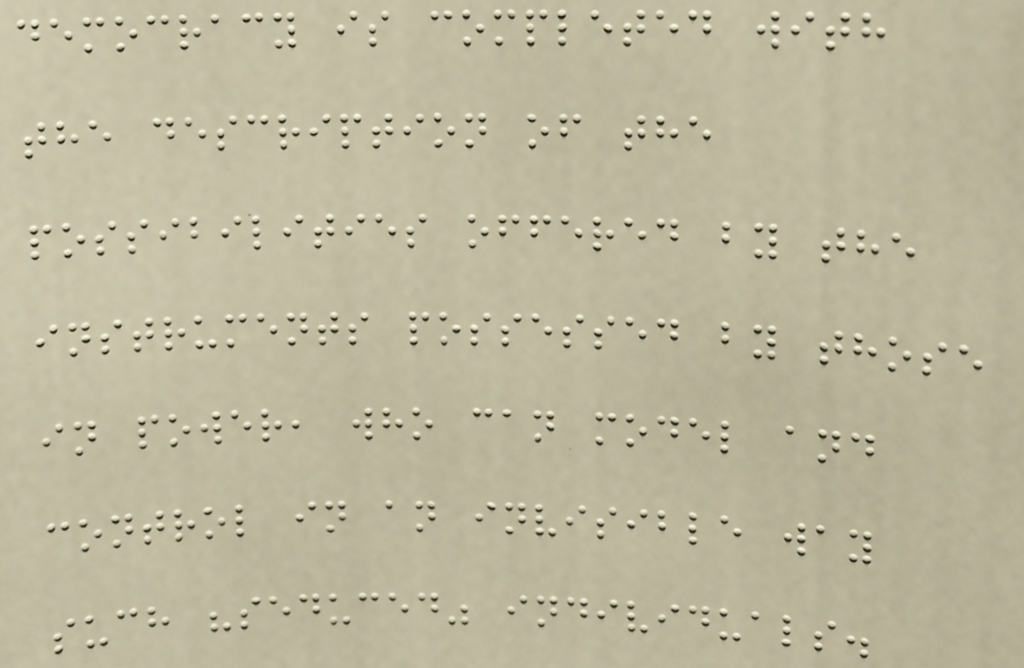democracy is completed with
the description of the
possibilities offered by the
instruments possessed by those
in power, who can model and
control in an invisible way
such "seduced" individuals.
